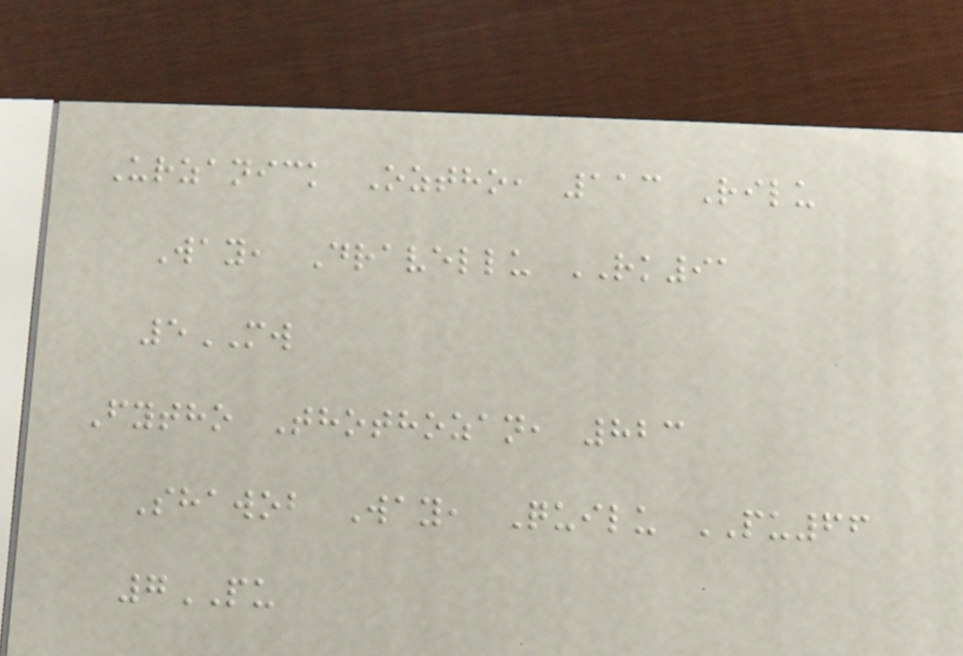Urzanick Oztho, 113 Rilu
Way, Dravellu RK91
5MW
Fytho Thothozan, 823
Shawob Way, Quilu PU66
7PU
